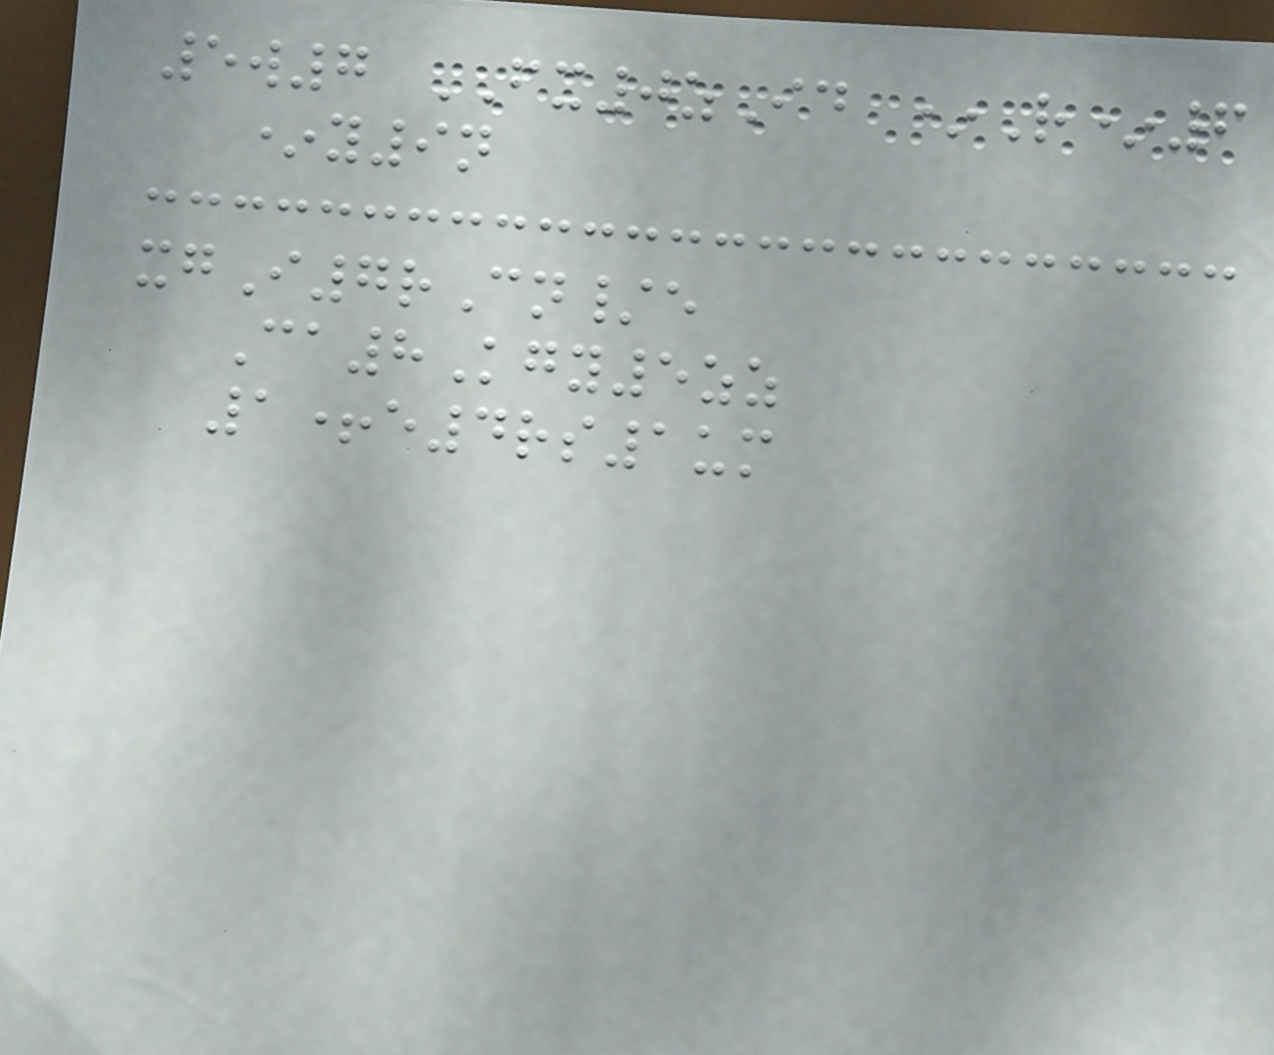5w7 FX0zId *R*6
*y9n
xgI7rCn/e
Ca8Kgy5zz
1+e4rs1um
